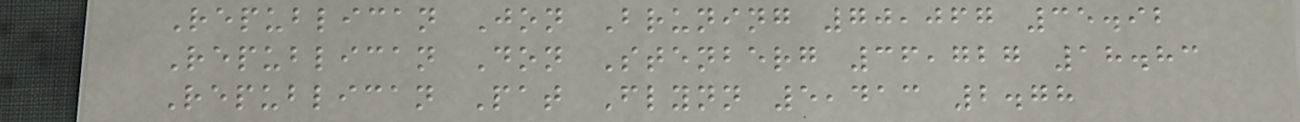Republican Jon Bruning 70,067 35.92
Republican Don Stenberg 36,727 18.83
Republican Pat Flynn 5,413 2.78
